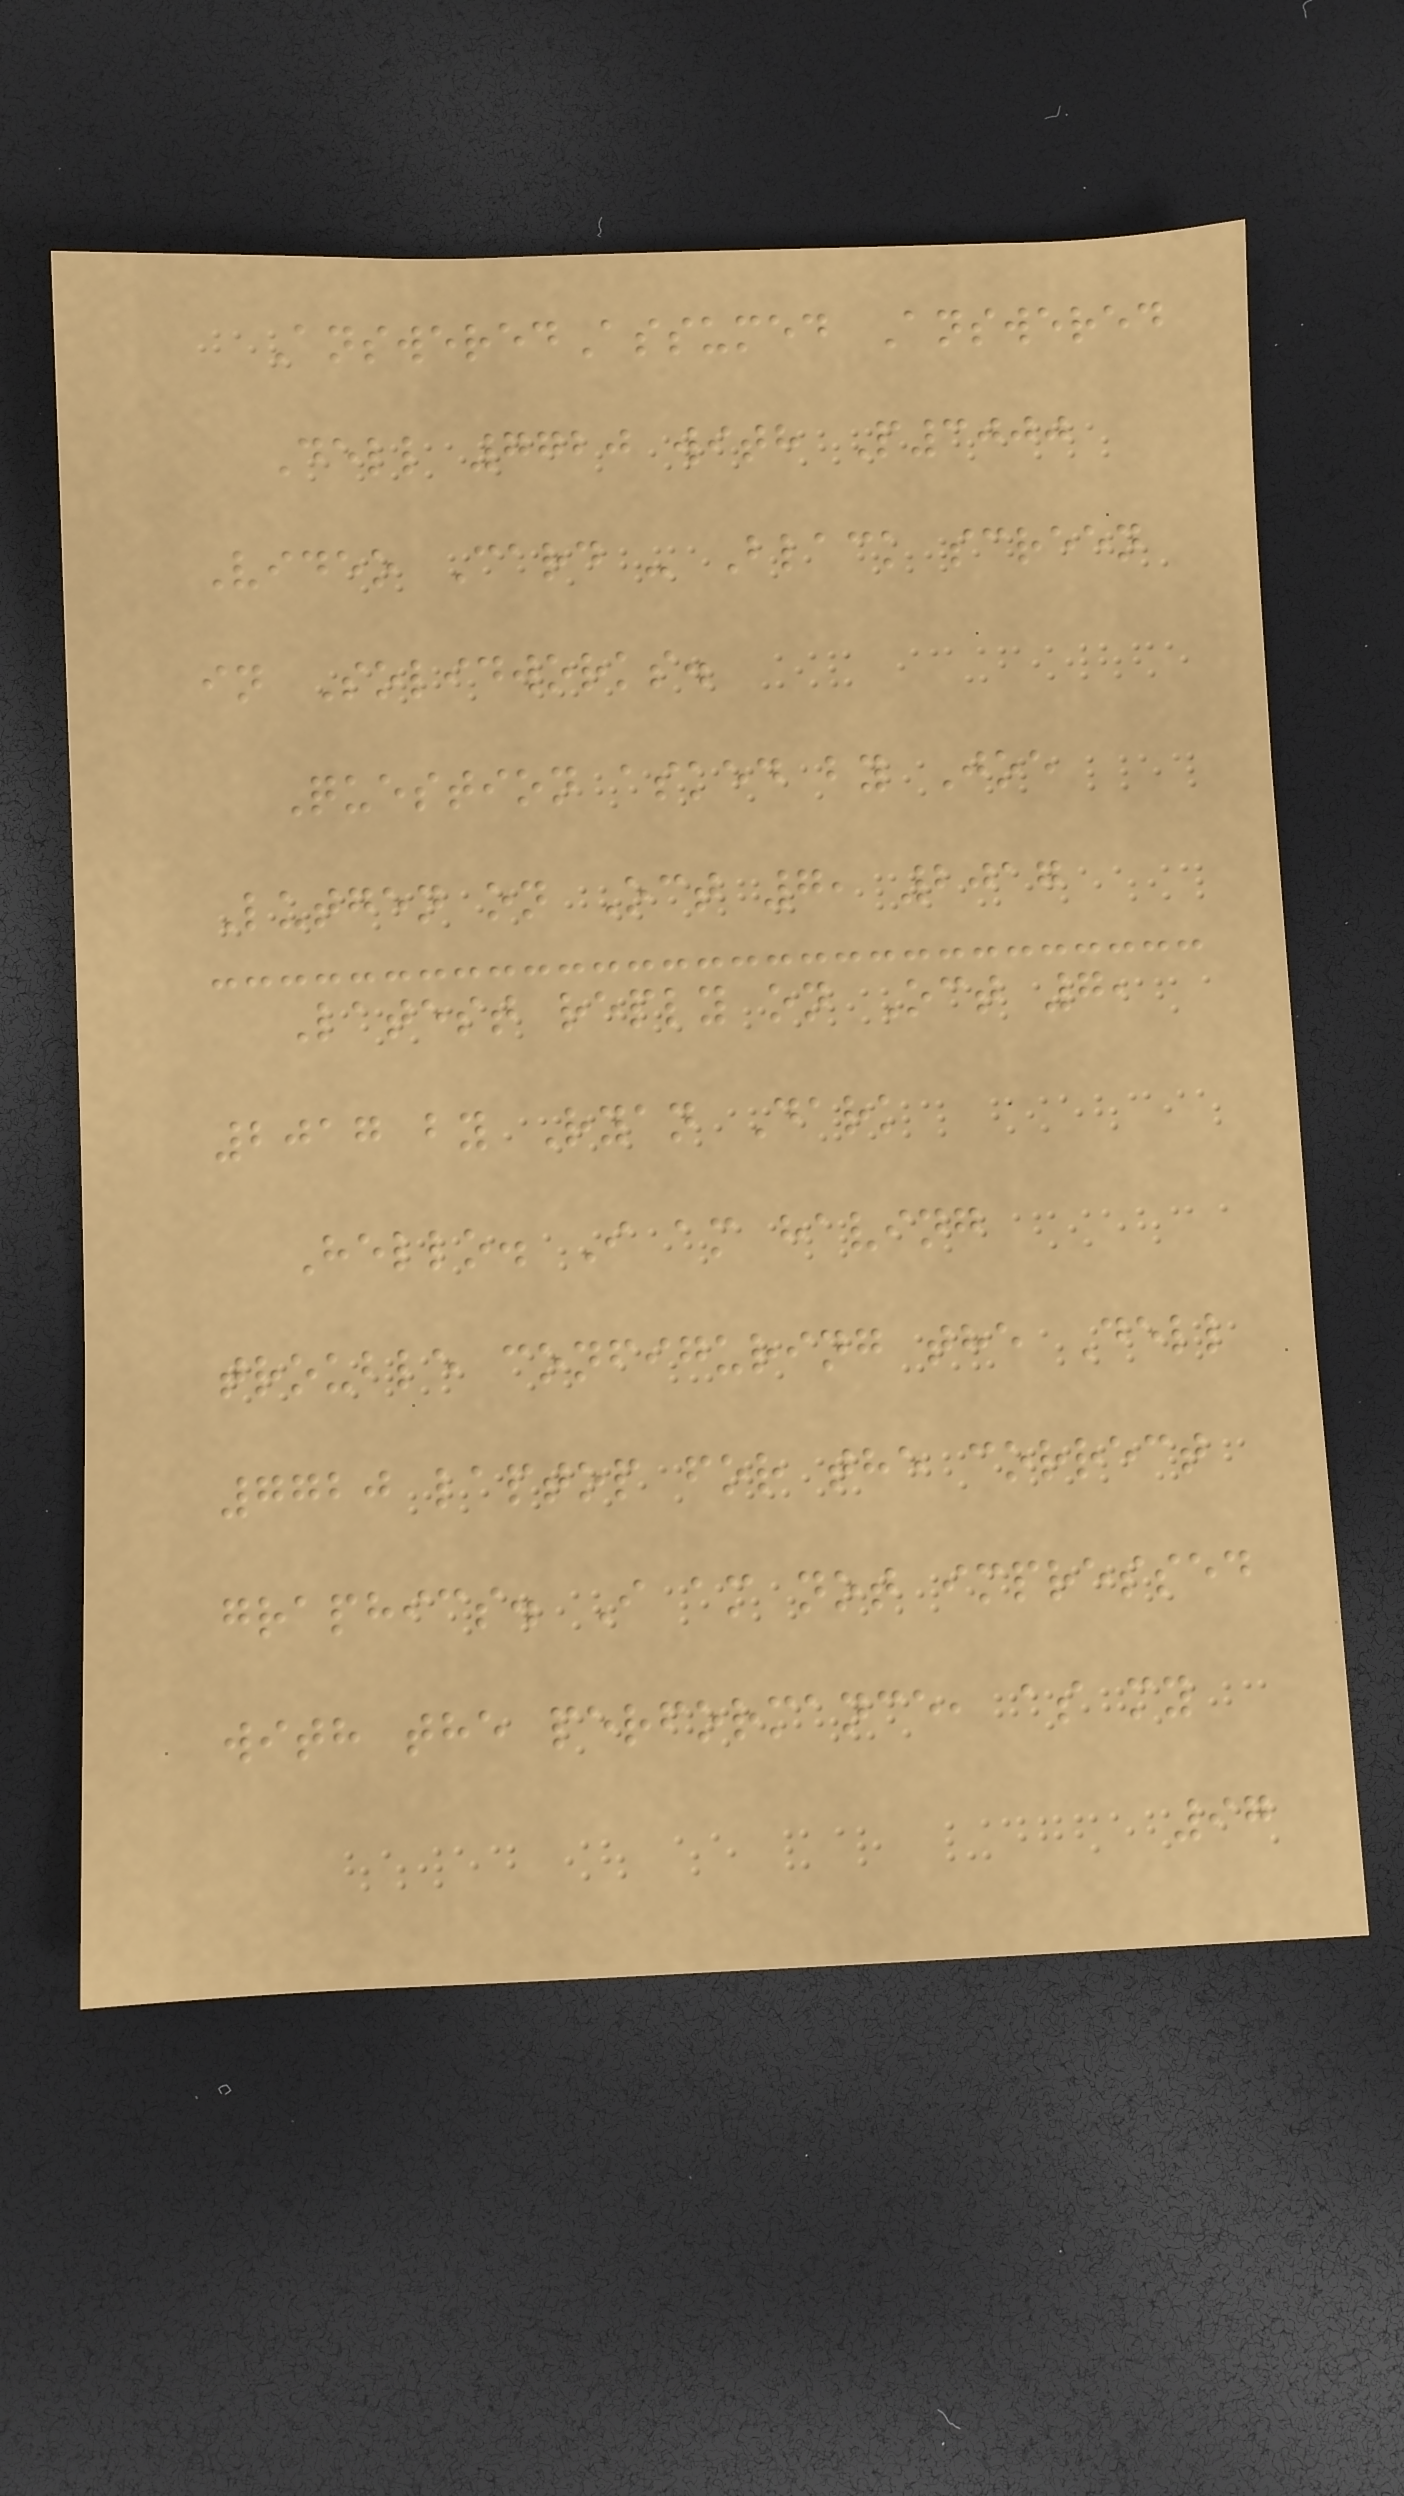AnsweredAssumed Answered
Dell 7720 with P3000
Video Card - Black screen
in Solidworks.
Question asked by Joe
Lutgen on Oct 7, 2017
Latest reply on Oct 7,
2017 by Ryan Dark
Hello. I am having
trouble configuring the Dell
7720 laptop for the correct
graphics. I am not impressed
with the performance, as my
97
